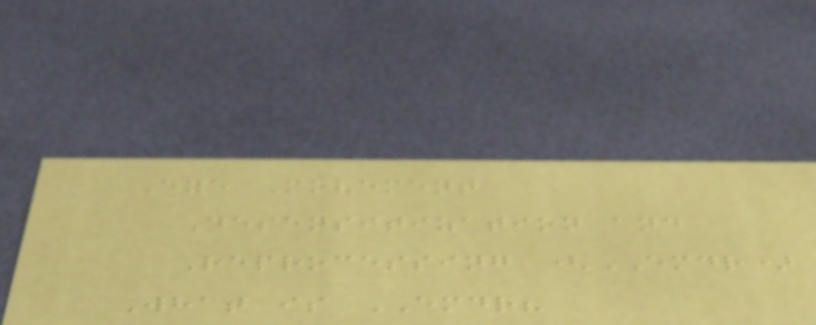Eye Movement
Desensitization and
Reprocessing (EMDR)
What is EMDR?
